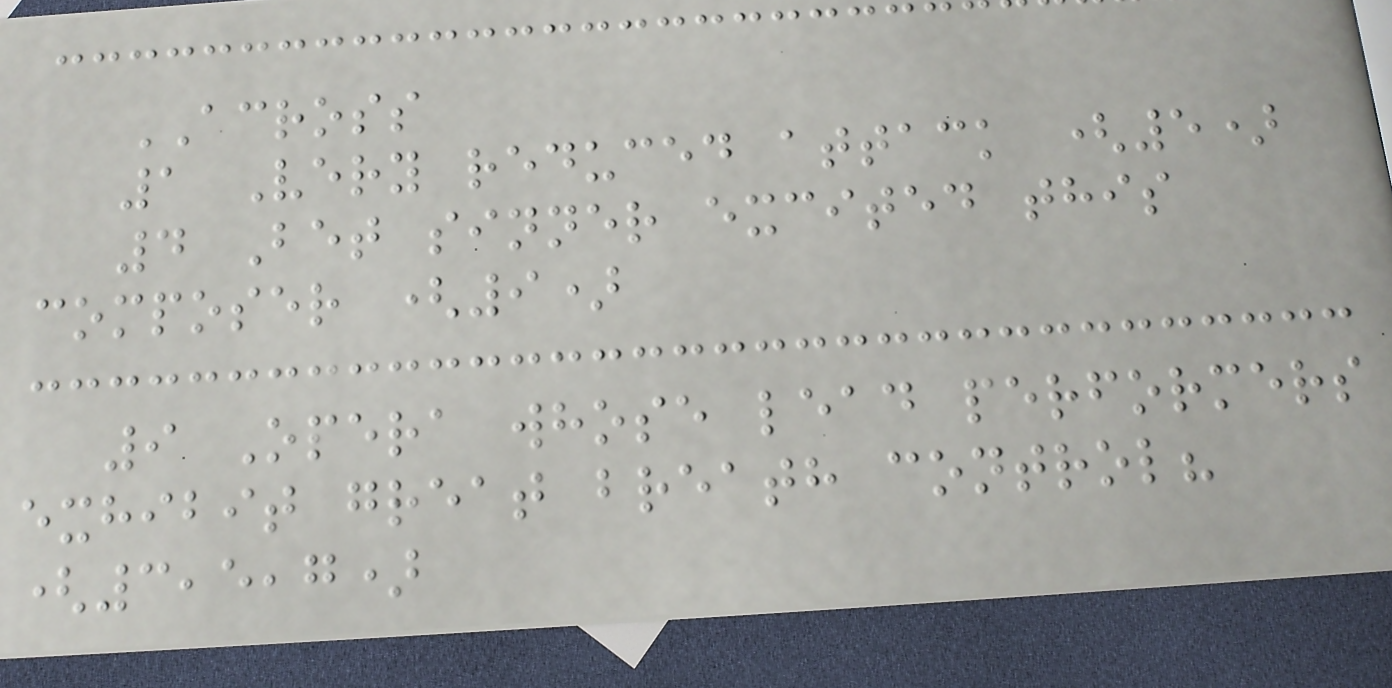ACROSS
1 Very reduced attack (5)
4 Bet sinner excited this
composer (9)
9 Opera whose lead performers
exhibit great breath control?
(3,5,7)
